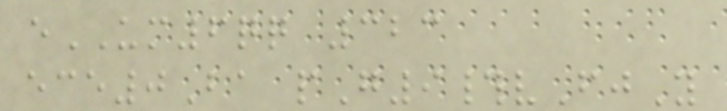eUM6qq 323
ece0Ba pG9#vFjY
